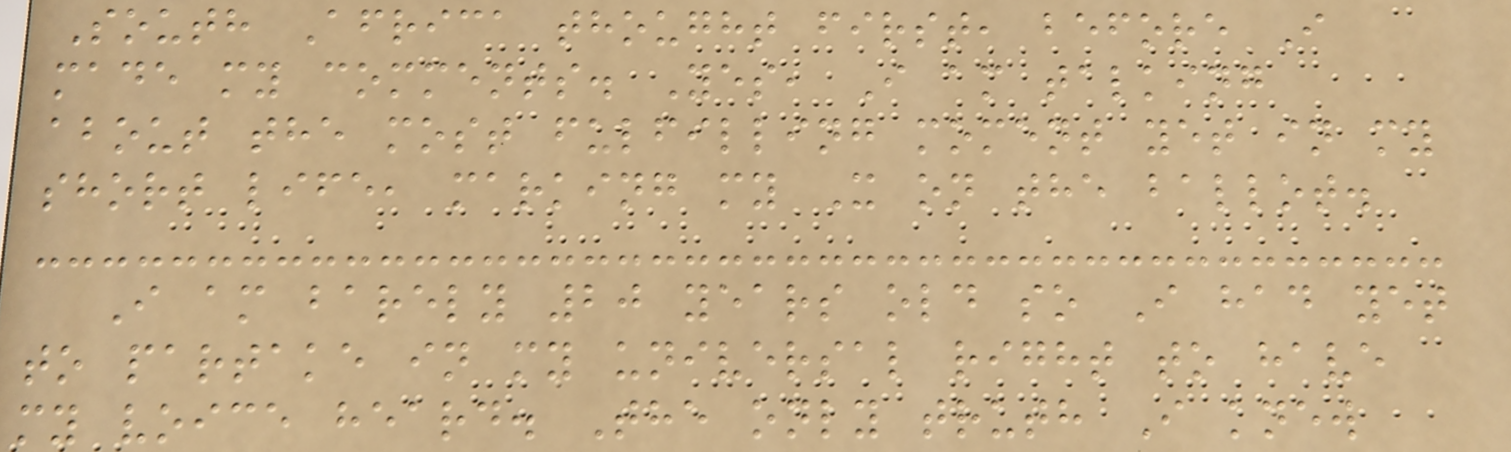South Africa thought first, before I
made my comments. Yes, I am talking
about the most fulfilling moment yet in my
short life, marking my X on the ballot.
I am barely 20 years old so I had yet
to partake in my universal right to have
my voice heard. The only truth I knew
